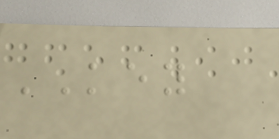KEY
